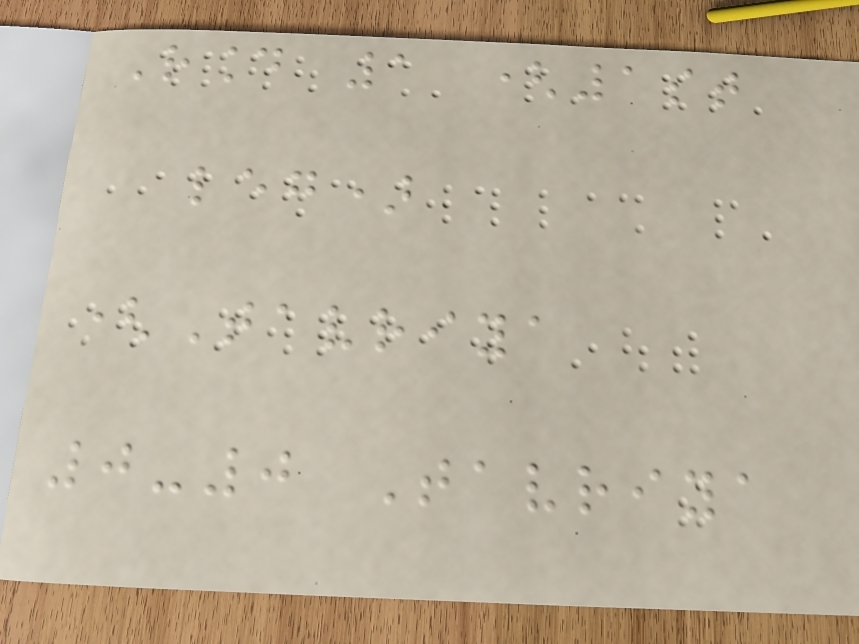Round 1 (1st
leg)
(Tavriya
0-0 Tavriya
